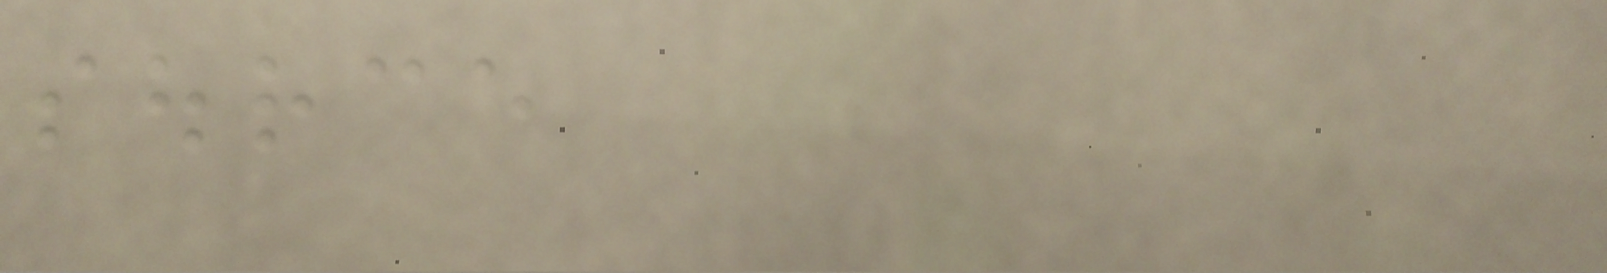source
